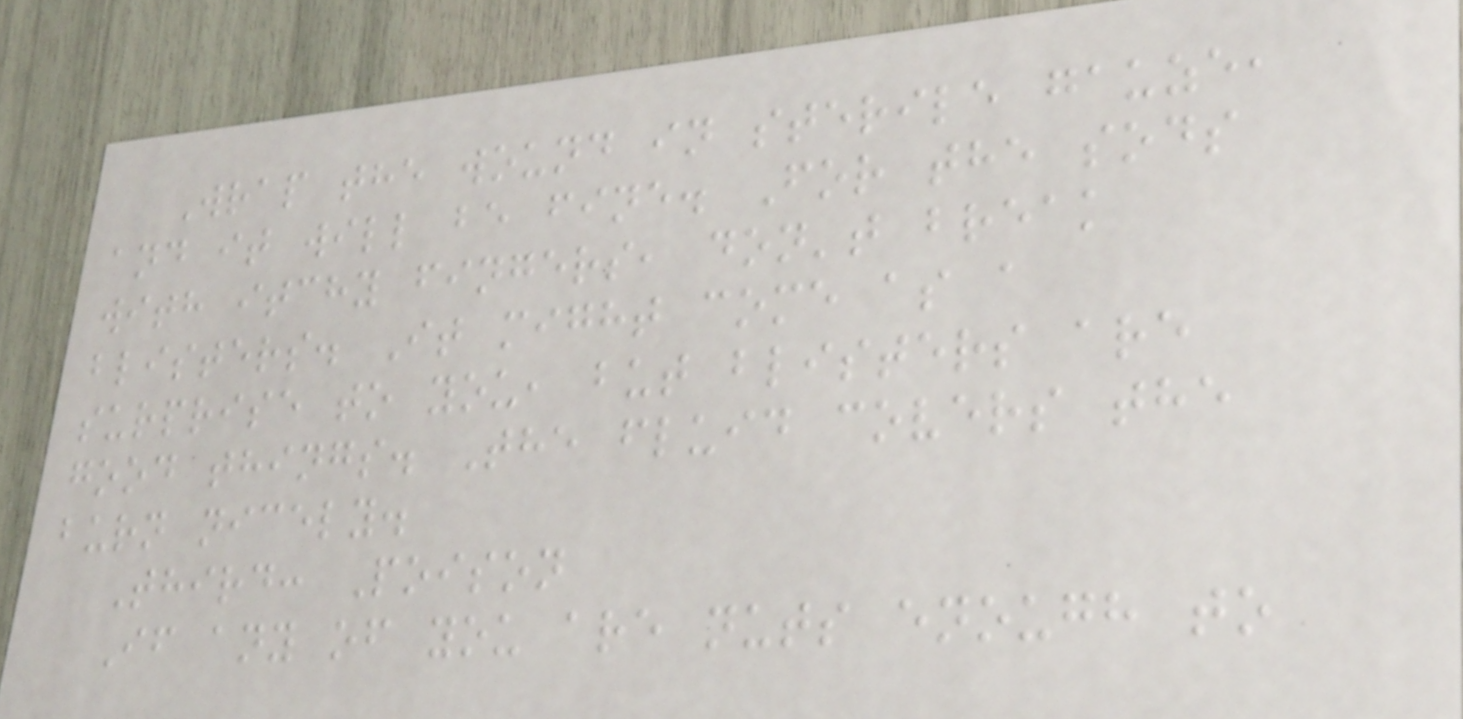Wrap the wound in sterile gauze,
and it will be fine. For the sods
with itchy fingers, don't break
blisters. It might come as a
surprise to you, but blisters are
good things. The fluid covers the
burn nicely.
Third: Poison
If any of you are nuts enough to
